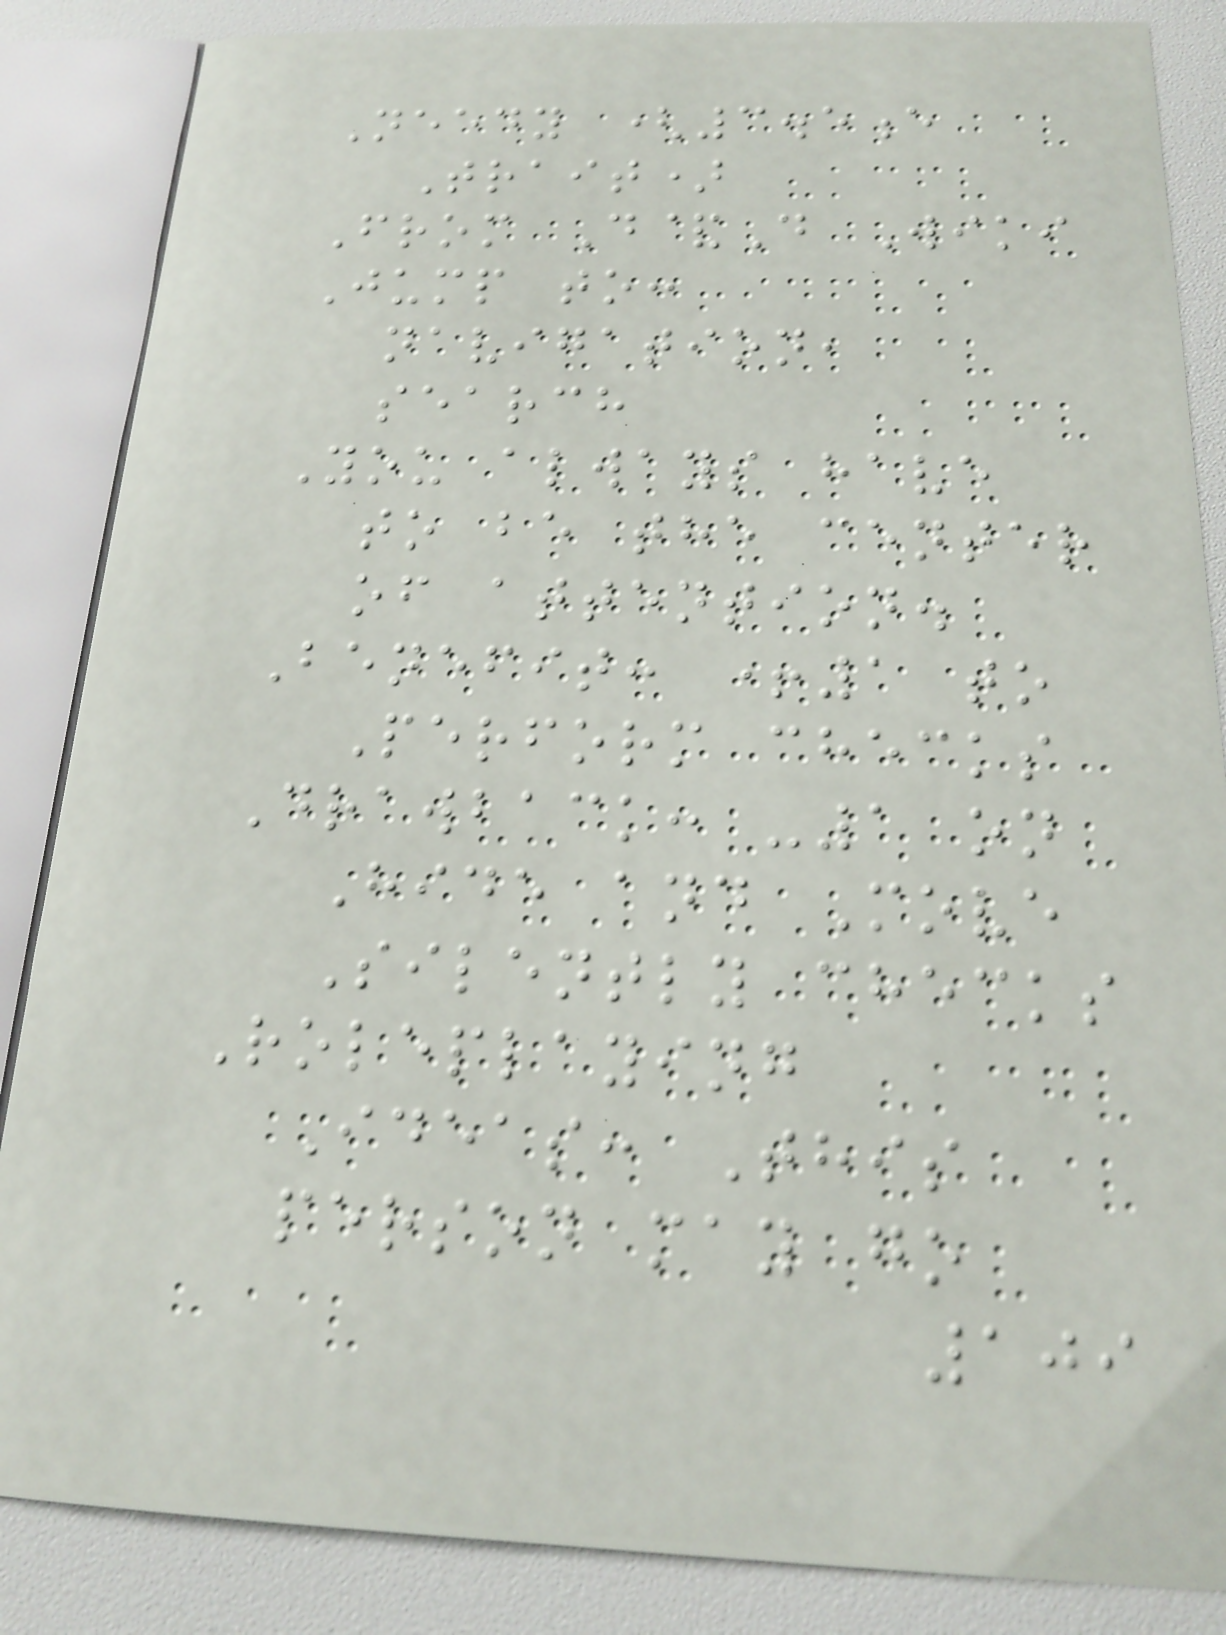Needy (3.5e
Trait)
From D&D Wiki
Jump to:
navigation,
search
You always have
to be the center
of attention.
Benefit: +1 to
Perform checks
Drawback: -1 on
Hide and Move
Silently checks
Roleplaying
Ideas: This
person may go
109
